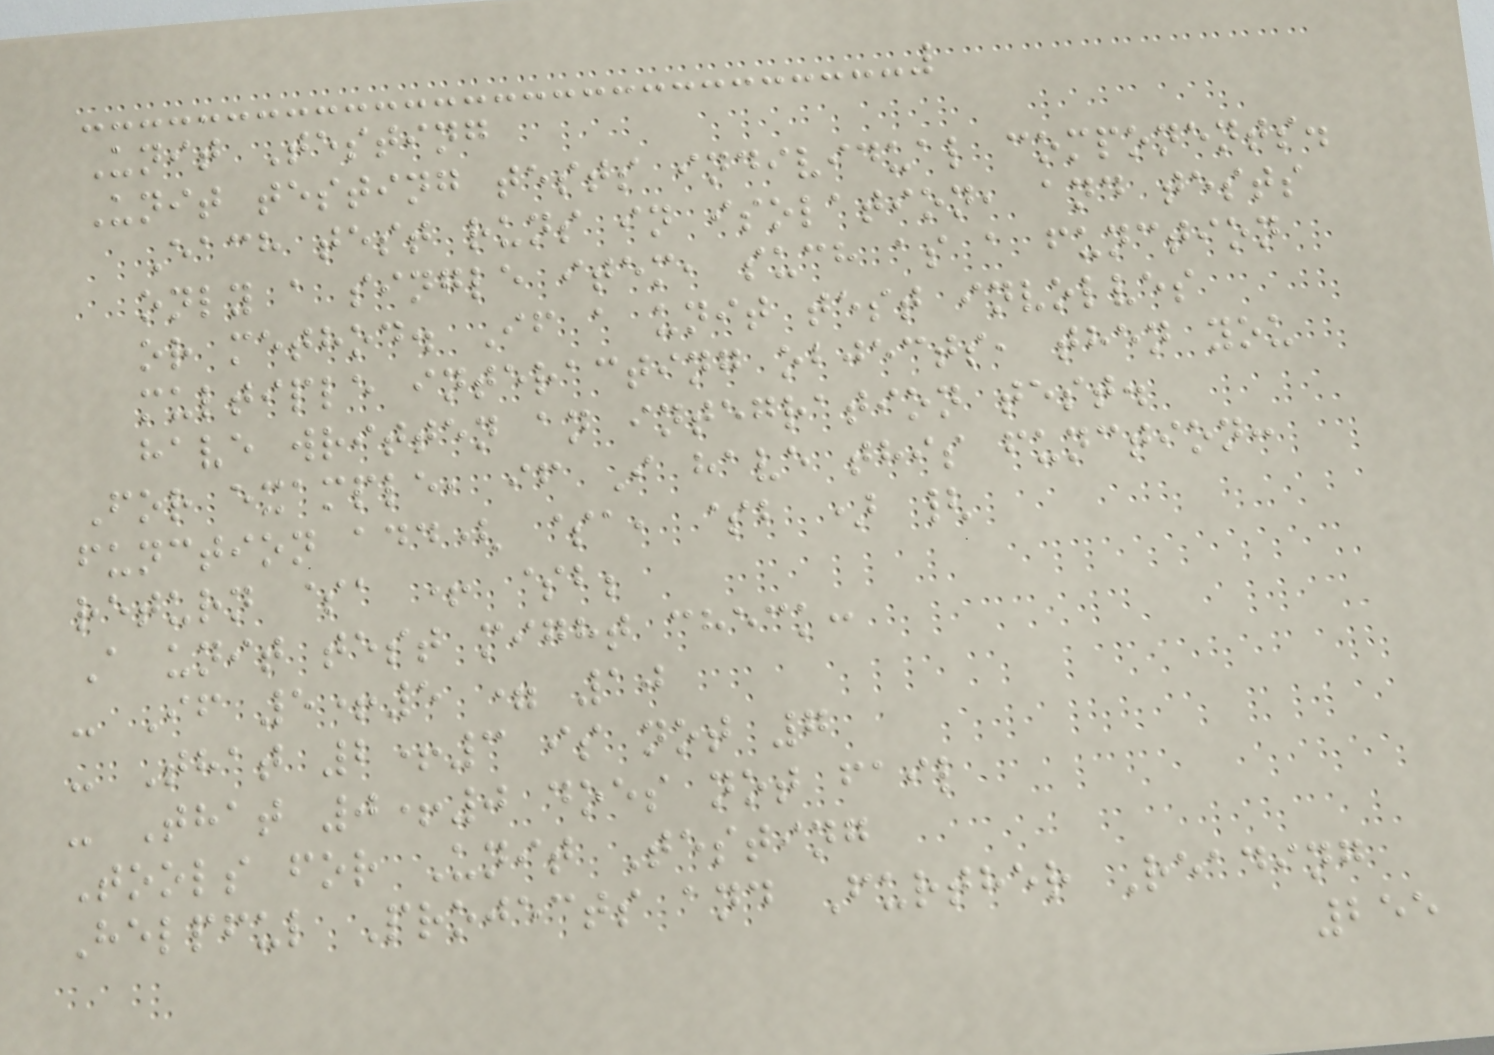Unit Testing
Unit testing tests individual components.
Each test runs in isolation, and tests
only a single item, such as a function
or method. If a unit test involves
multiple interacting objects, then you
have written an integration test.
For example, if I have this function:
function add( $a, $b ) {
return $a + $b;
A unit test might check:
- If 5+5 = 10
- That 2+3 is not 7
- That 0+0 does not fail
Tools for Unit Testing
Helpful Projects and Further Reading
255
